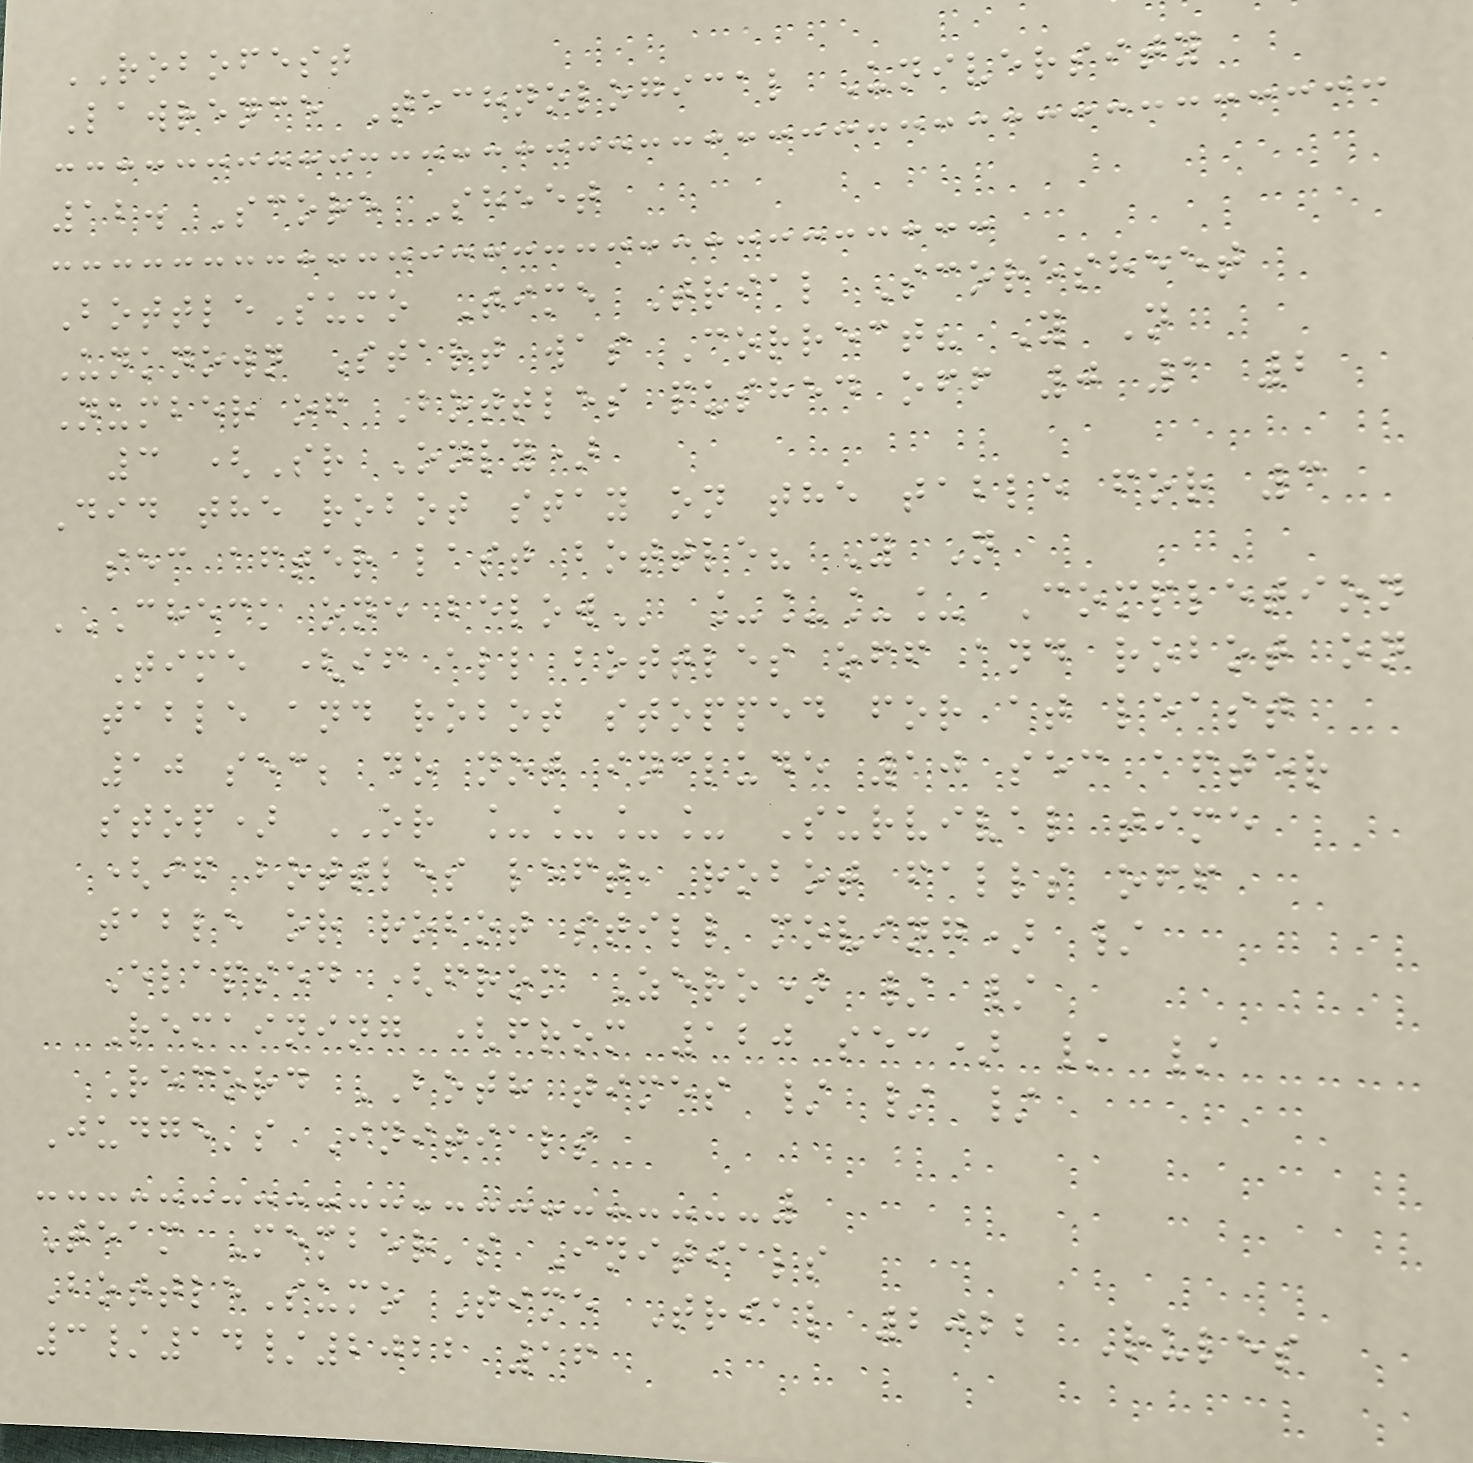ROBOFEST
Lawrence Technological University
12. Score Sheet
BottleSumo Time Trial Scoresheet
Unknown Start was Correct? Y N
Number of Bottles pushed off 0 1 2
3 (Sr Only)
Did the robot stay on the table for 3
sec after last bottle? Y N
CHECK ONE BELOW ____ Completion
Time (if all bottles off and robot on
table and robot stopped for at least
10 sec; do not include 10 sec after
stop) OR ____ Survival time
(if bottles left, robot falls off
table or robot still moving) /
Elapsed (from Zero) / /
Remaining (from 120 sec) / /
Record BOTH times / / /
Judge's Initials
Team Member's Initials
BottleSumo Time Trial 2022 Rules
3/14/2022 16
